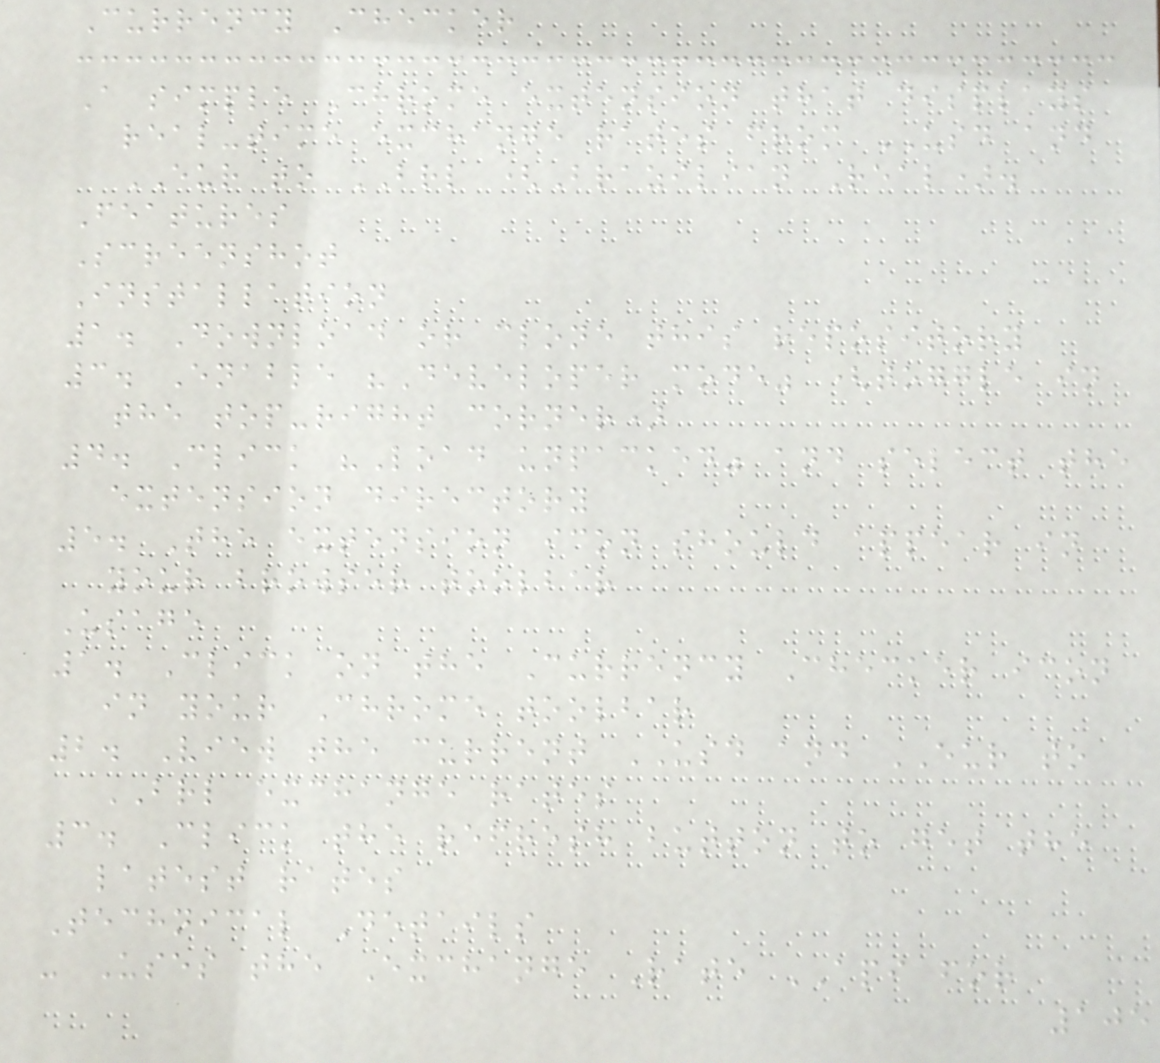Currency Checker
A simple Chrome extension that displays
real-time exchange rates from USD and
EUR to BRL (Brazilian Real).
Features
Screenshot
Installation
1. Download or clone this repository
3. Enable "Developer mode" (toggle in
the top-right corner)
4. Click "Load unpacked" and select the
extension directory
5. The extension icon should appear in
your browser toolbar
Usage
1. Click on the Currency Checker icon
in your Chrome toolbar
2. View the current USD and EUR to
BRL exchange rates
3. Click the refresh button to get the
latest rates
Technical Details
- Uses the Exchange Rate API for
105
